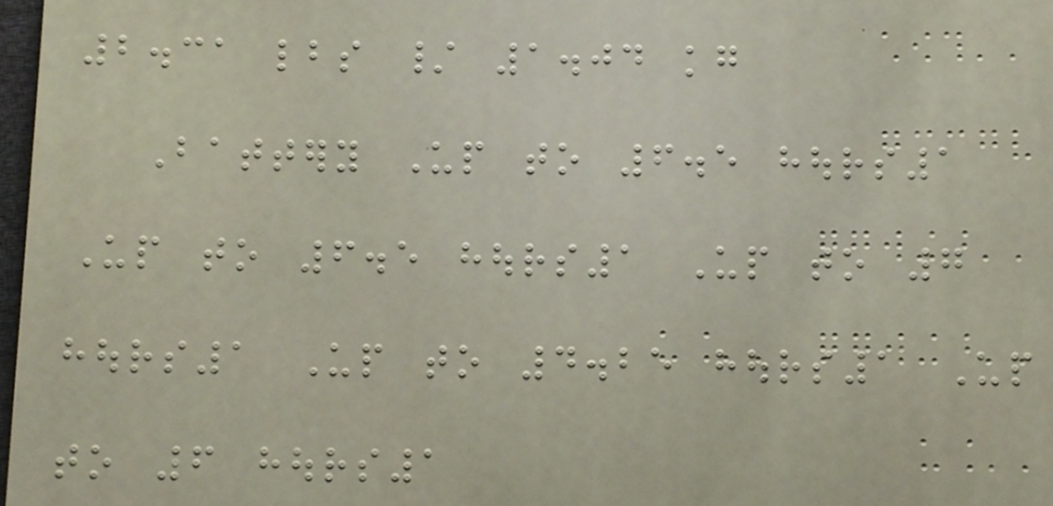2.31 lbs / 1.04 kg
Battery Up to 6.5 hours1
Up to 6.5 hours1 Up to 7
hours1 Up to 4.25 hours1 Up
to 6 hours1
